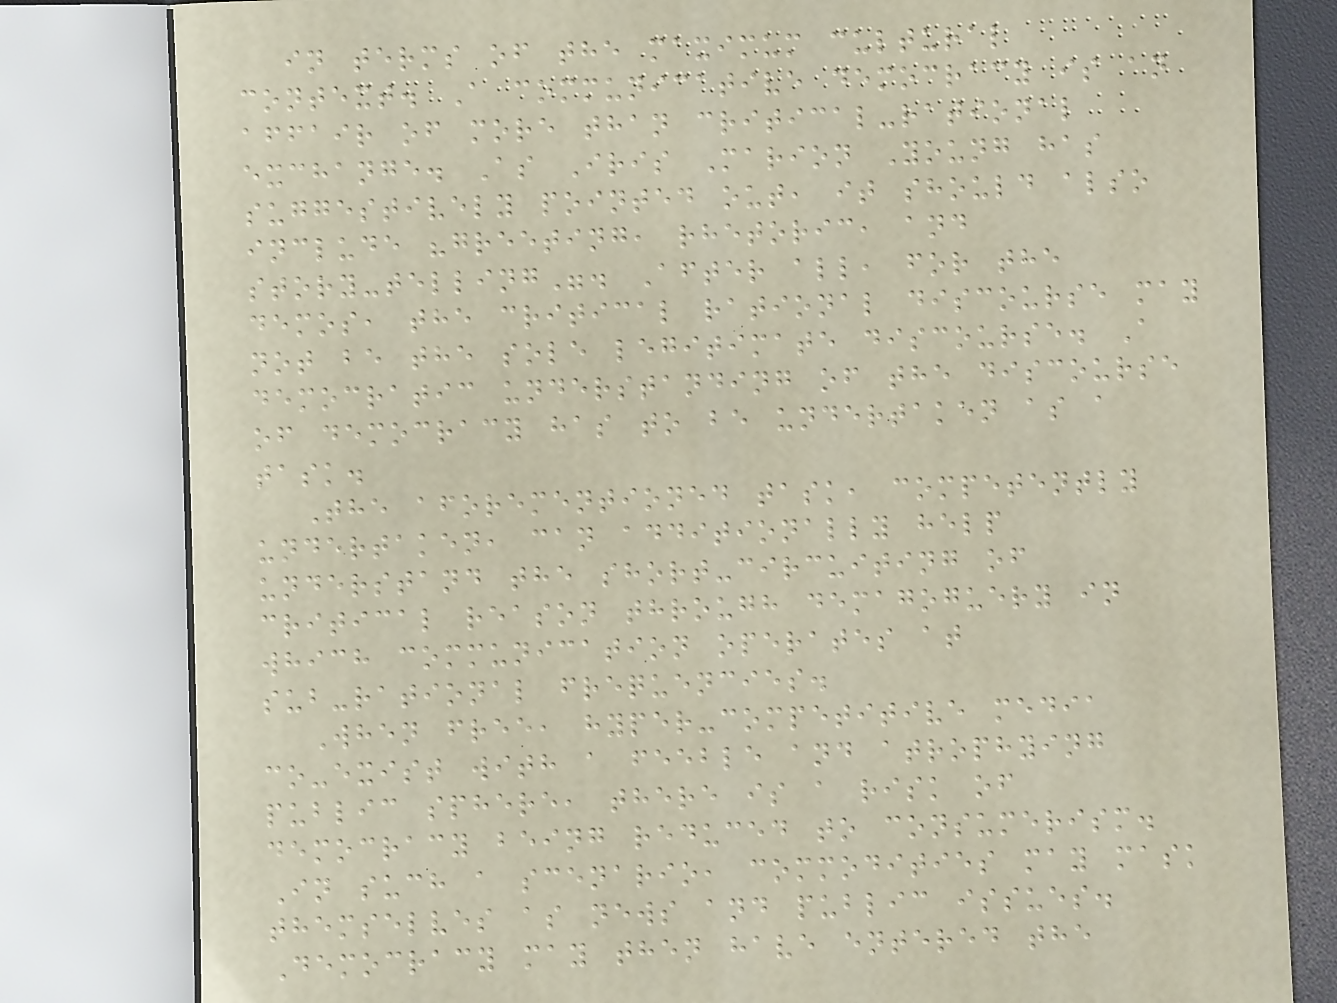in terms of the maximum cultural
context. A communicative democracy is an
affair of more than critical-rational
exchange. As Iris Marion Young has
suggestively pointed out, it should also
include "greeting, rhetoric, and
story-telling". After all, for the
demos, the critical rational discourse may
not be the sole legitimate discourse. A
democratic understanding of the discourse
of democracy has to be undertaken as a
task.
The aforementioned task, competently
undertaken, can additionally help
understand the short-circuiting of
critical reason through demagoguery in
which communication operates at
sub-rational frequencies.
When free, hyper-competitive media
co-exist with a feeble and atrophying
public sphere, there is a risk of
democracy being reduced to consumerism.
In such a scenario, commodities may mask
themselves as news and public issues.
Democracy may then have entered the
